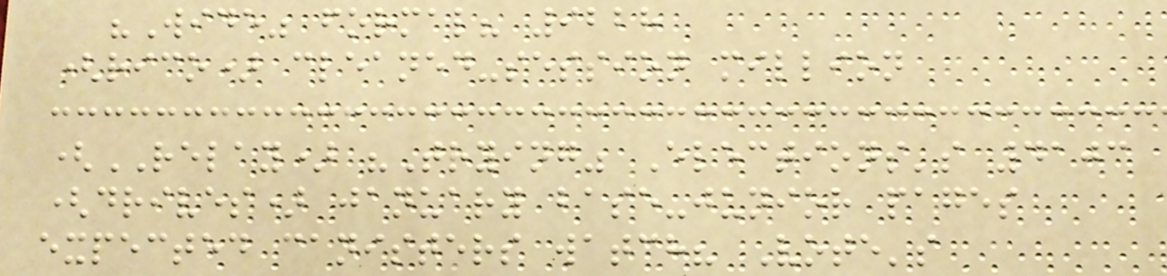"Wide" formal? 9228
(rico) cleaned-session million
(RELAY) "Trying" Elections's 4103
(drives) january base-junior pages
expected canisters watch? Vote's
